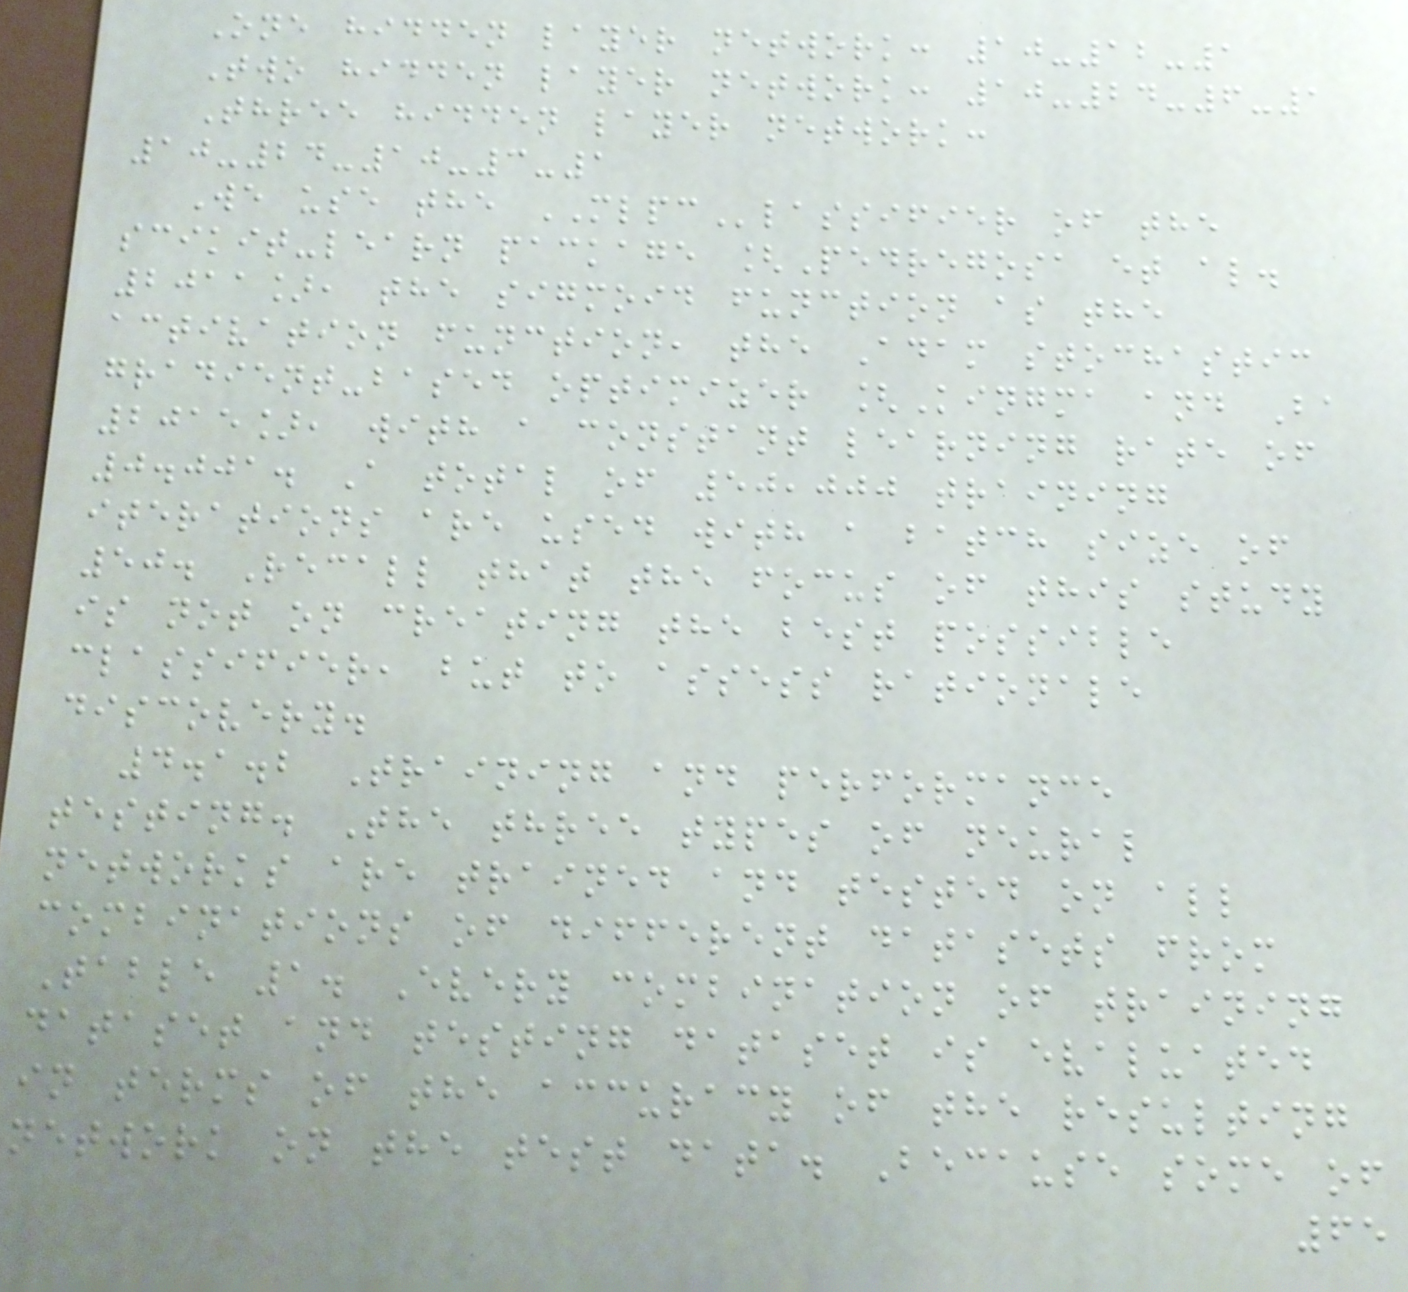One hidden layer network: 10-12-1
Two hidden layer network: 10-24-6-1
Three hidden layer network:
10-24-10-3-1
We use the MLPClassifier of the
scikit-learn package [Pedregosa et al.
2011], the sigmoid function as the
activation function, the Adam stochastic
gradient-based optimizer [Kingma and Ba
2015], with a constant learning rate of
0.001. A total of 50,000 training
iterations are used with a batch size of
50. Recall that the focus of this study
is not on creating the best possible
classifier, but to assess rationale
discovery.
4.1.2 Training and performance
testing. The three types of neural
networks are trained and tested on all
combinations of different datasets from
Table 1. Every combination of training
dataset and testing dataset is evaluated
in terms of the accuracy of the resulting
network on the test data. Because some of
65
